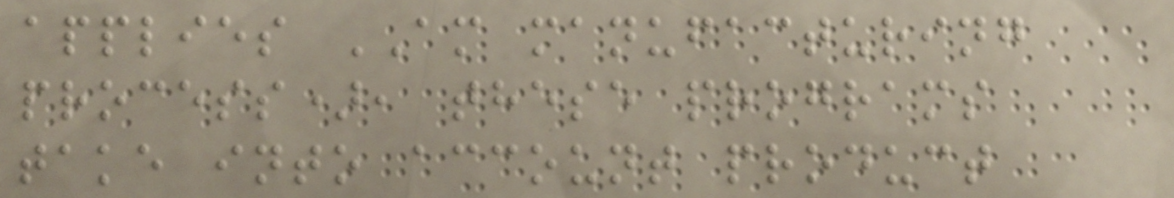applies AM manufacturing
process), these programs
take into account product
